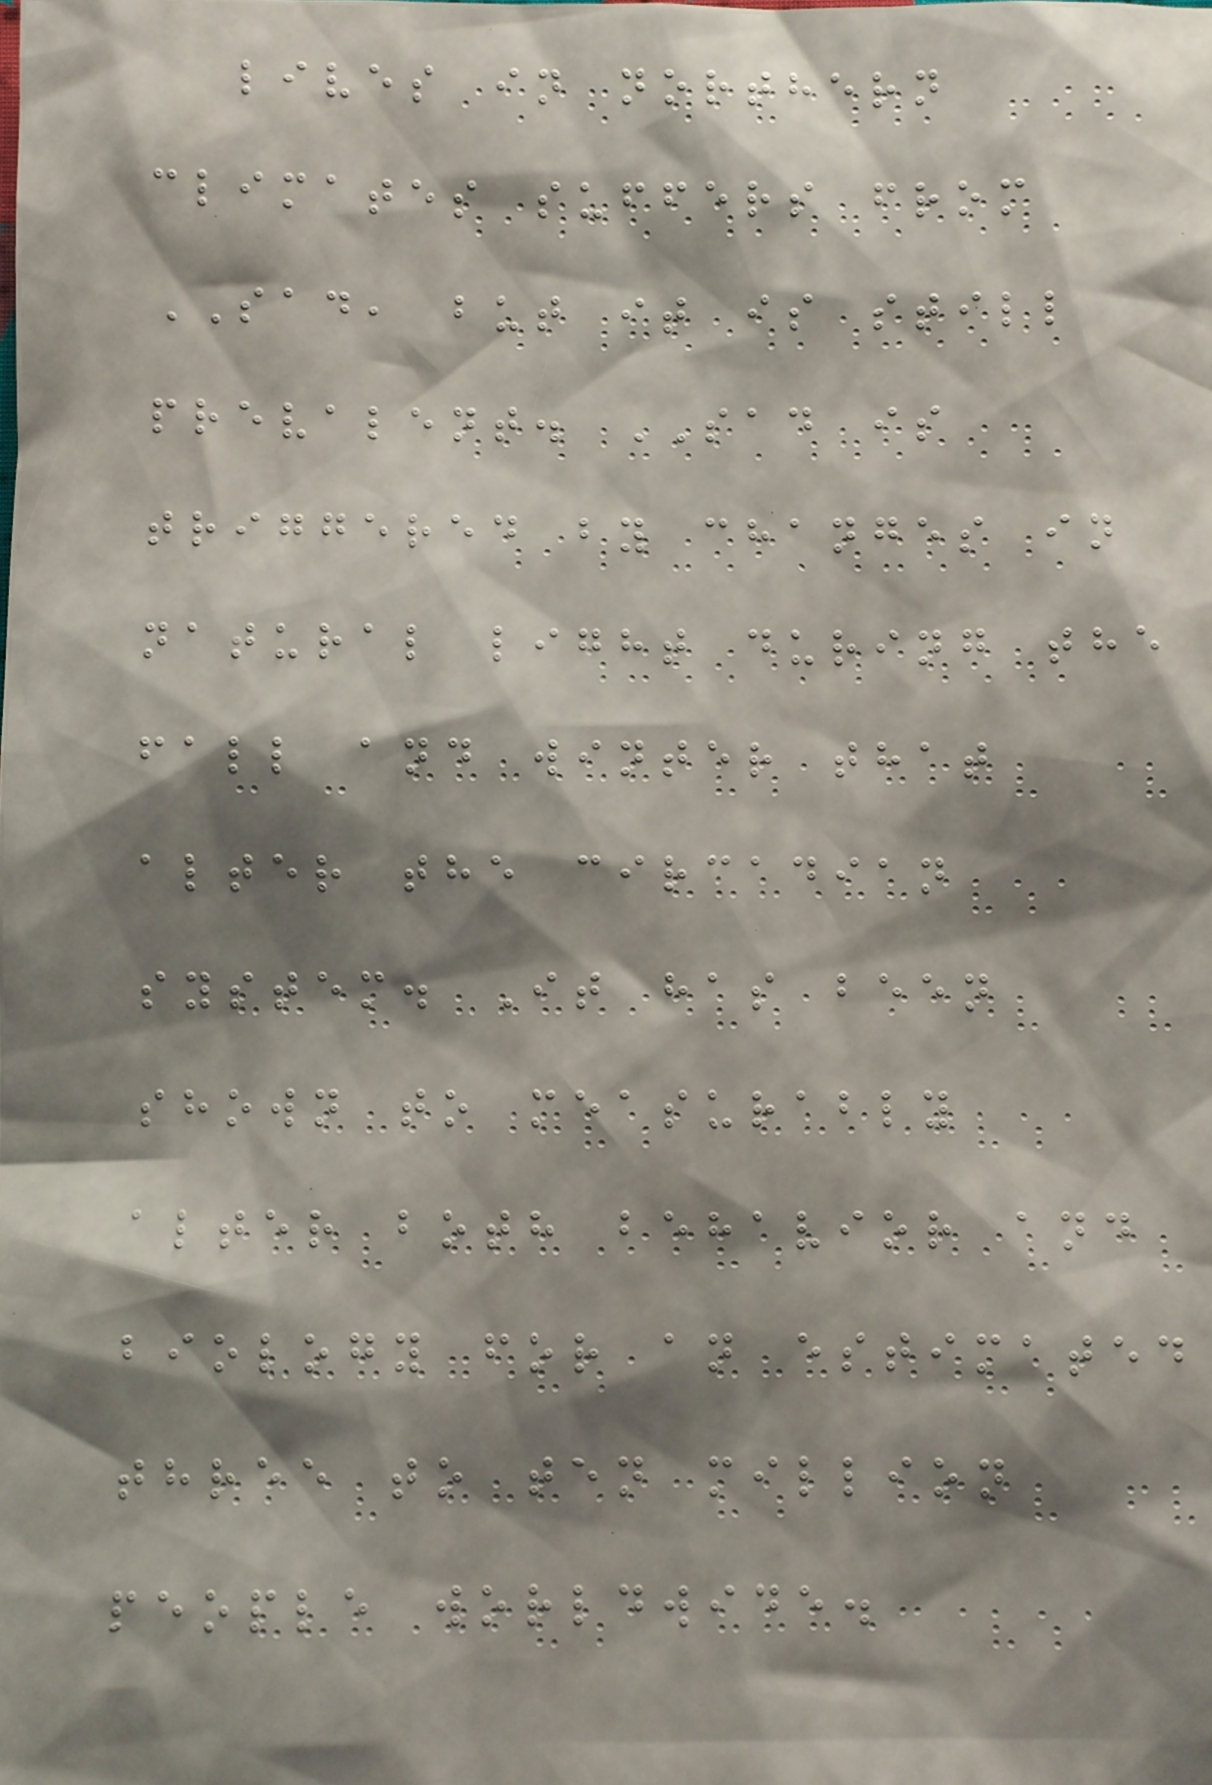lives in northern
climates suffers from
SAD, but it is still
prevalent. SAD is
triggered by changes in
natural light during the
fall and winter that
alter the circadian
system. It has been
shown to measurably
alter both behavior and
biology for an estimated
three to ten million
people worldwide.
